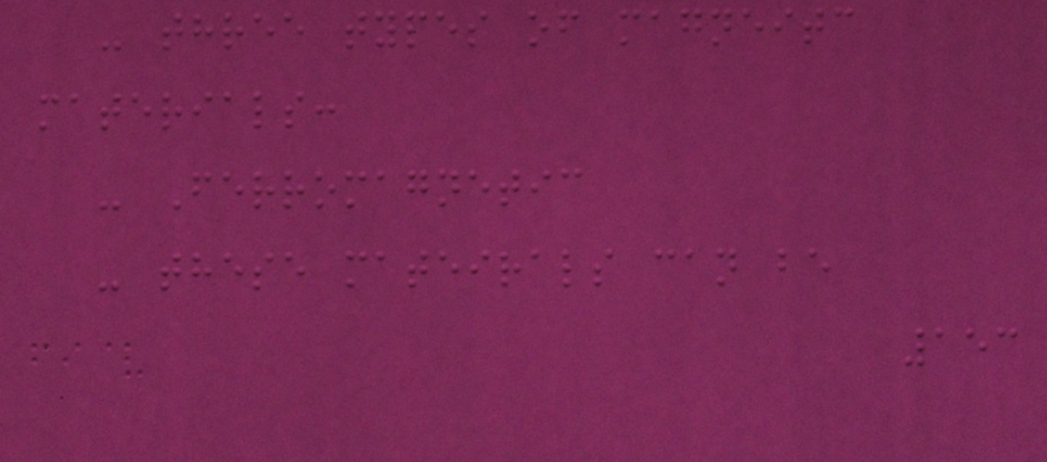- three types of magneitc
materials:
- Ferromagnetic
- these mateirals can be
153
